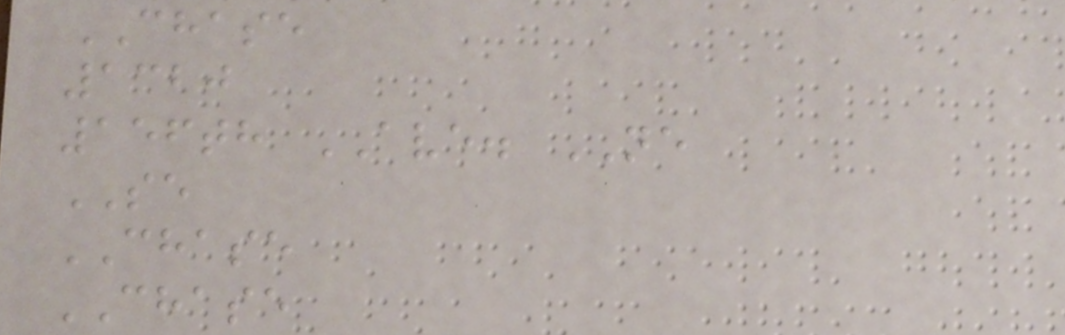CHASE
1320
156th AVE. NE
SE
CHASE
CHASE
